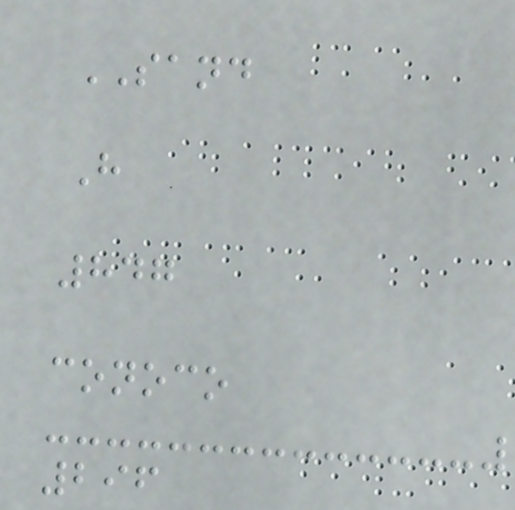SAND
H
847
conoco
296
